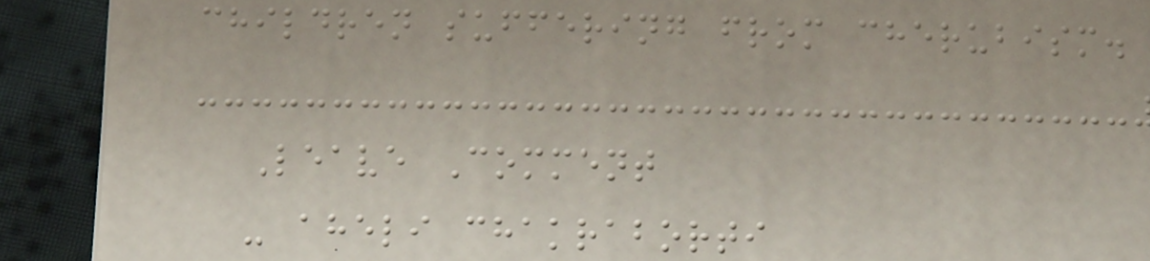children suffering from cherubism.
Leave Comment
- aheli chakraborti
